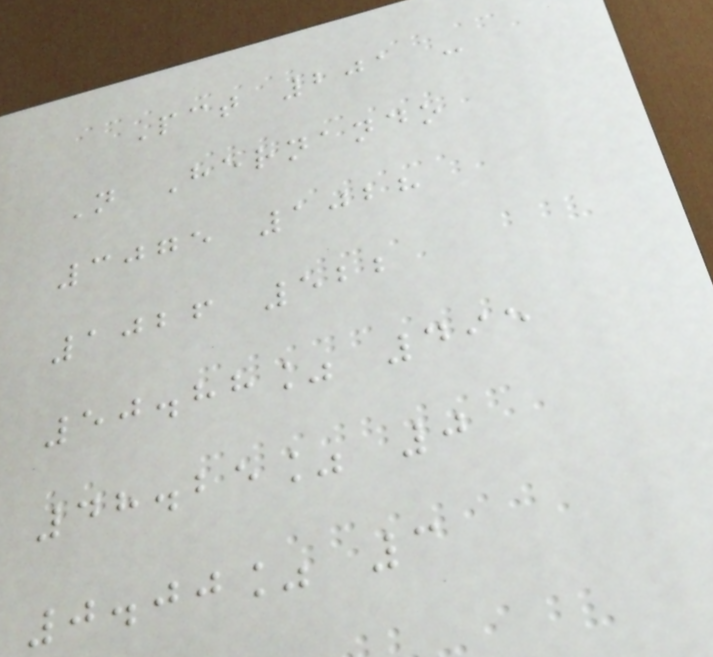Pct 201 -
N Hernando
3075 1028
1026 522
50.88% 495
48.25% 0
0.00% 3
